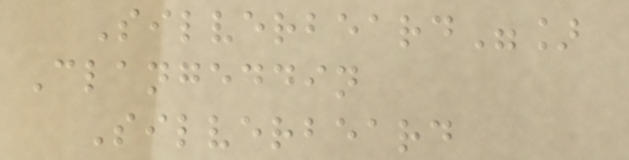Silverbeard"]
Clangeddin
Silverbeard
